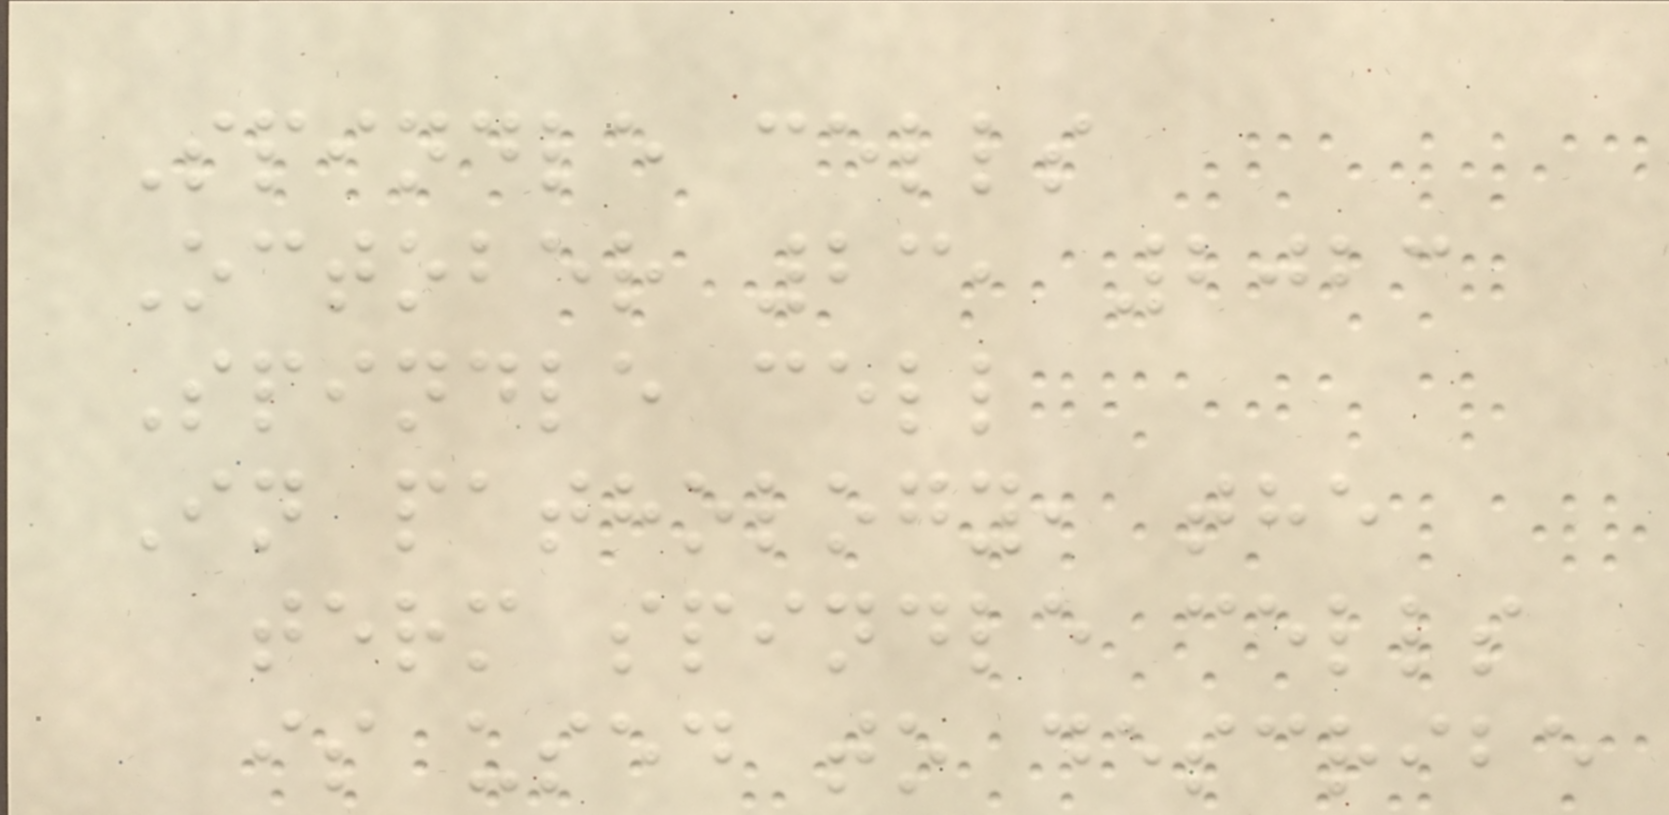Spindle cells
October 23, 2023
Spindle cell
In pathology, the
term spindle cells
is used to describe
